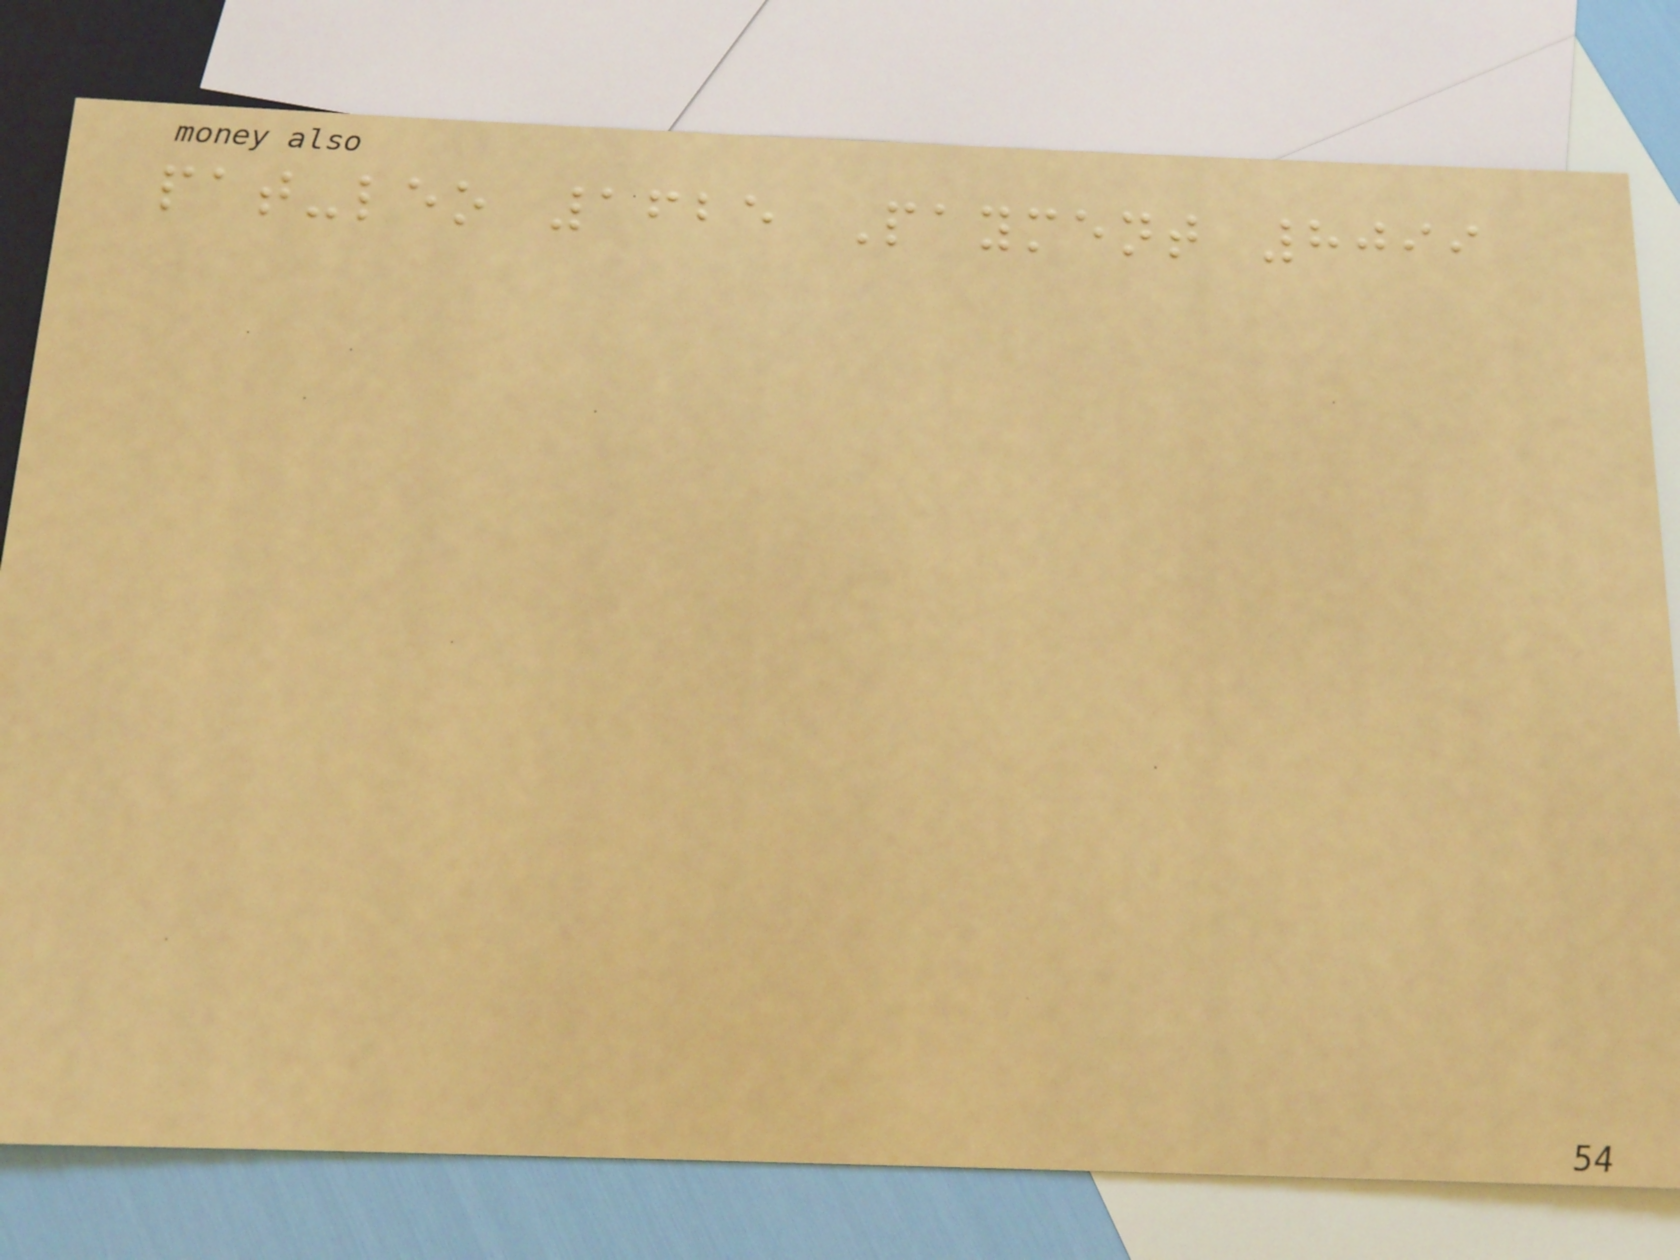pat-leo 1625 Payment 8099
